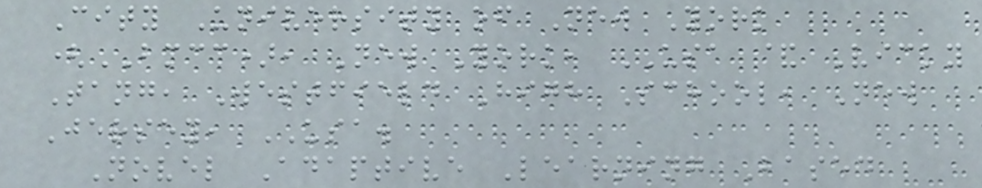City University of New York
(BMCC), New York, USA & Vicky
Tang, Westfield High School, New
Jersey, USA.
Novel Adaptive Learning Based
